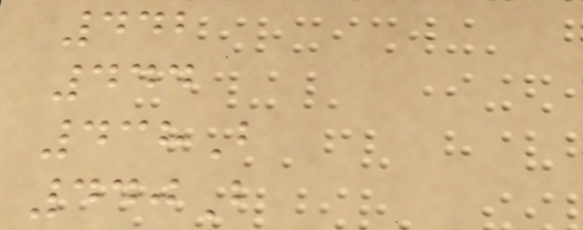442
444
438B
440B
